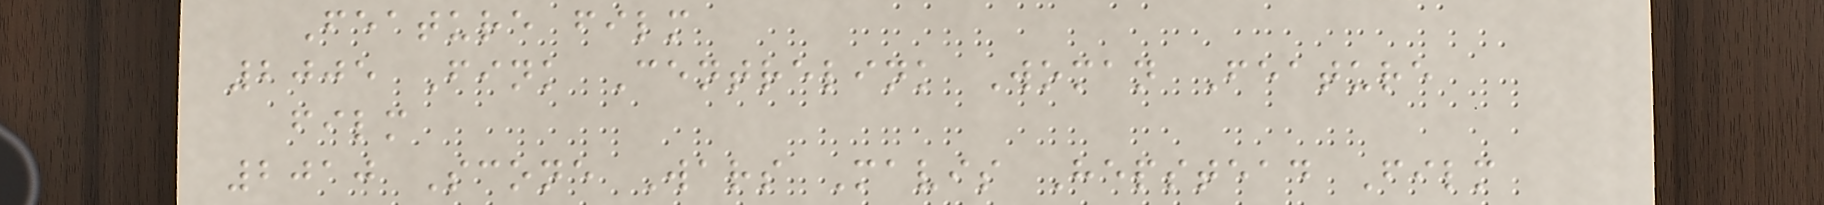Feature film
2005 Fink Centrelink Woman Feature
film
2010 Scone Wars Mavis Hepstead Film
